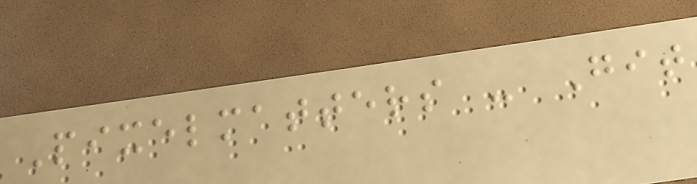Pixelmatters - Git
